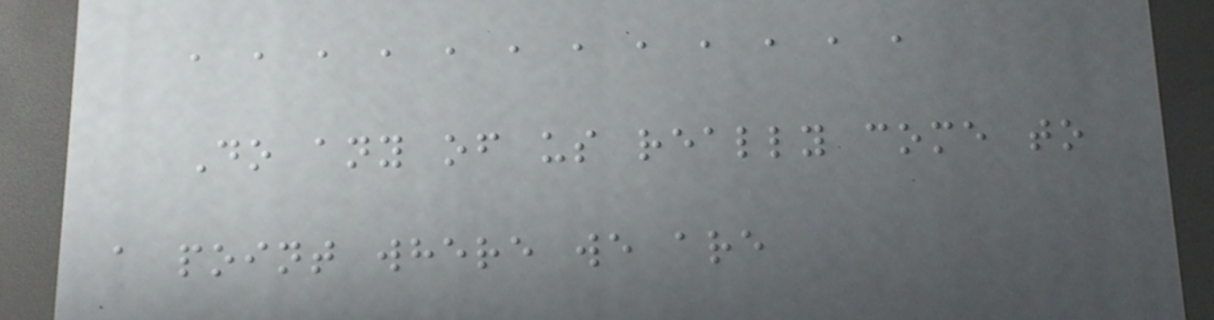, , , , , , , , , , , ,
Do any of us really come to
a point where we are
